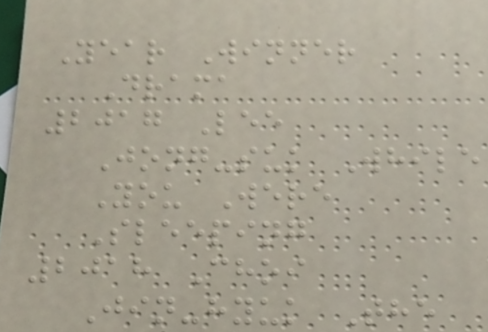Year Winner
Drama
2017 Lee
Jong-suk While
You Were
Sleeping
2018 Choi
Jin-hyuk The
